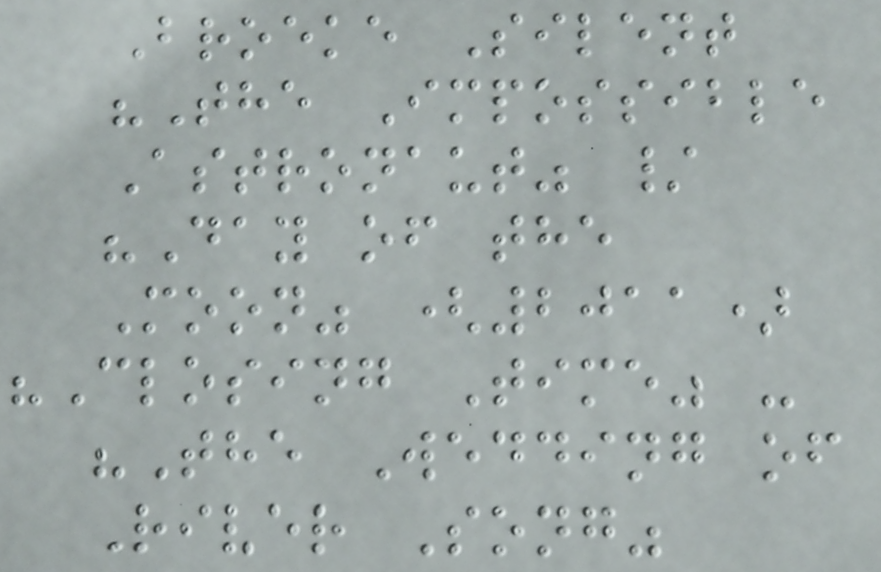Broeke Silent
"The Impossible
Astronaut" /
"Day of the
Moon" (2011)
"Closing Time" -
"The Wedding of
River Song"
